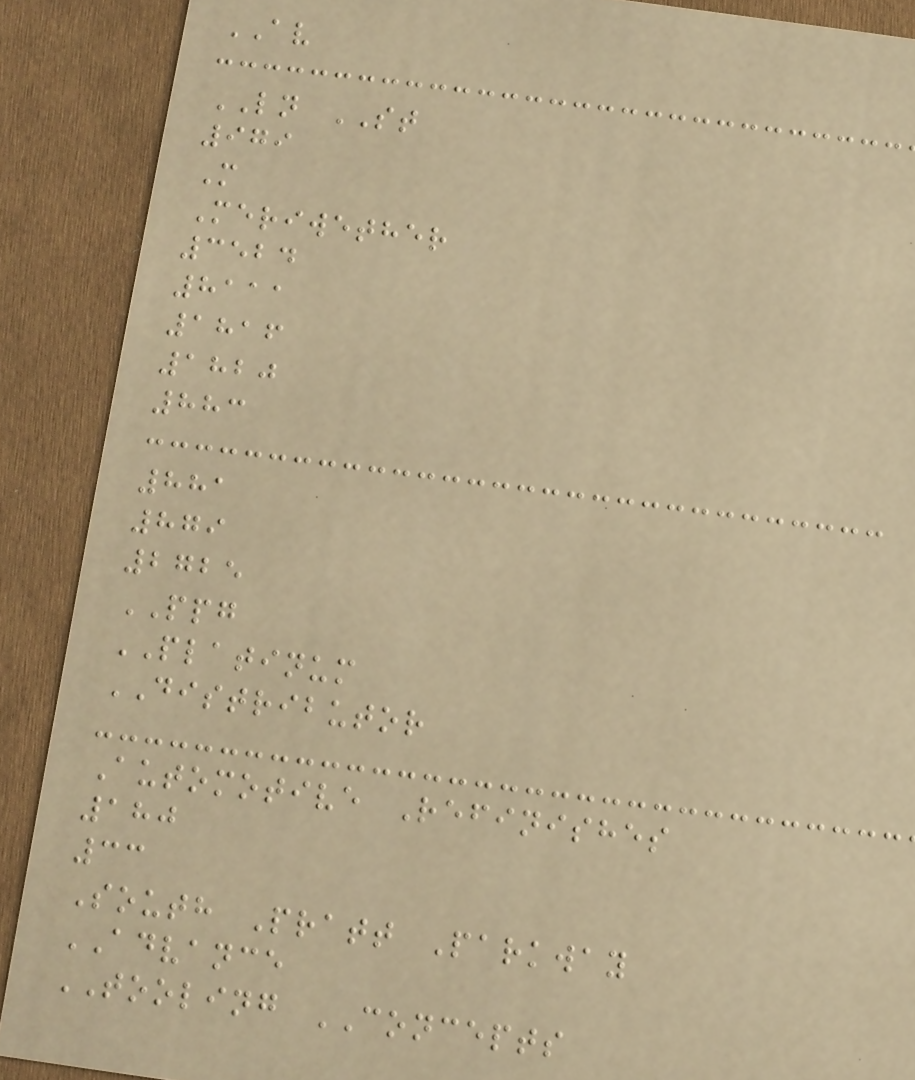AV
LN ST
979
M
Meriwether
3524
8111
1816
1820
883
881
879
2725
PPG
PLATINUM
DISTRIBUTOR
Automotive Refinishes
180
33
South Pratt Parkway
ADVANCE
TOOLING CONCEPTS
